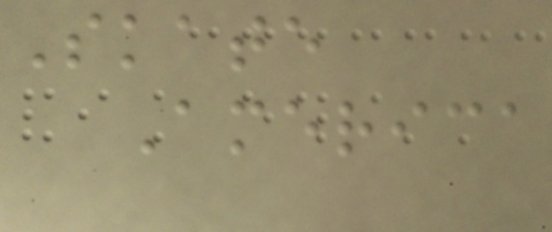Skate
America
